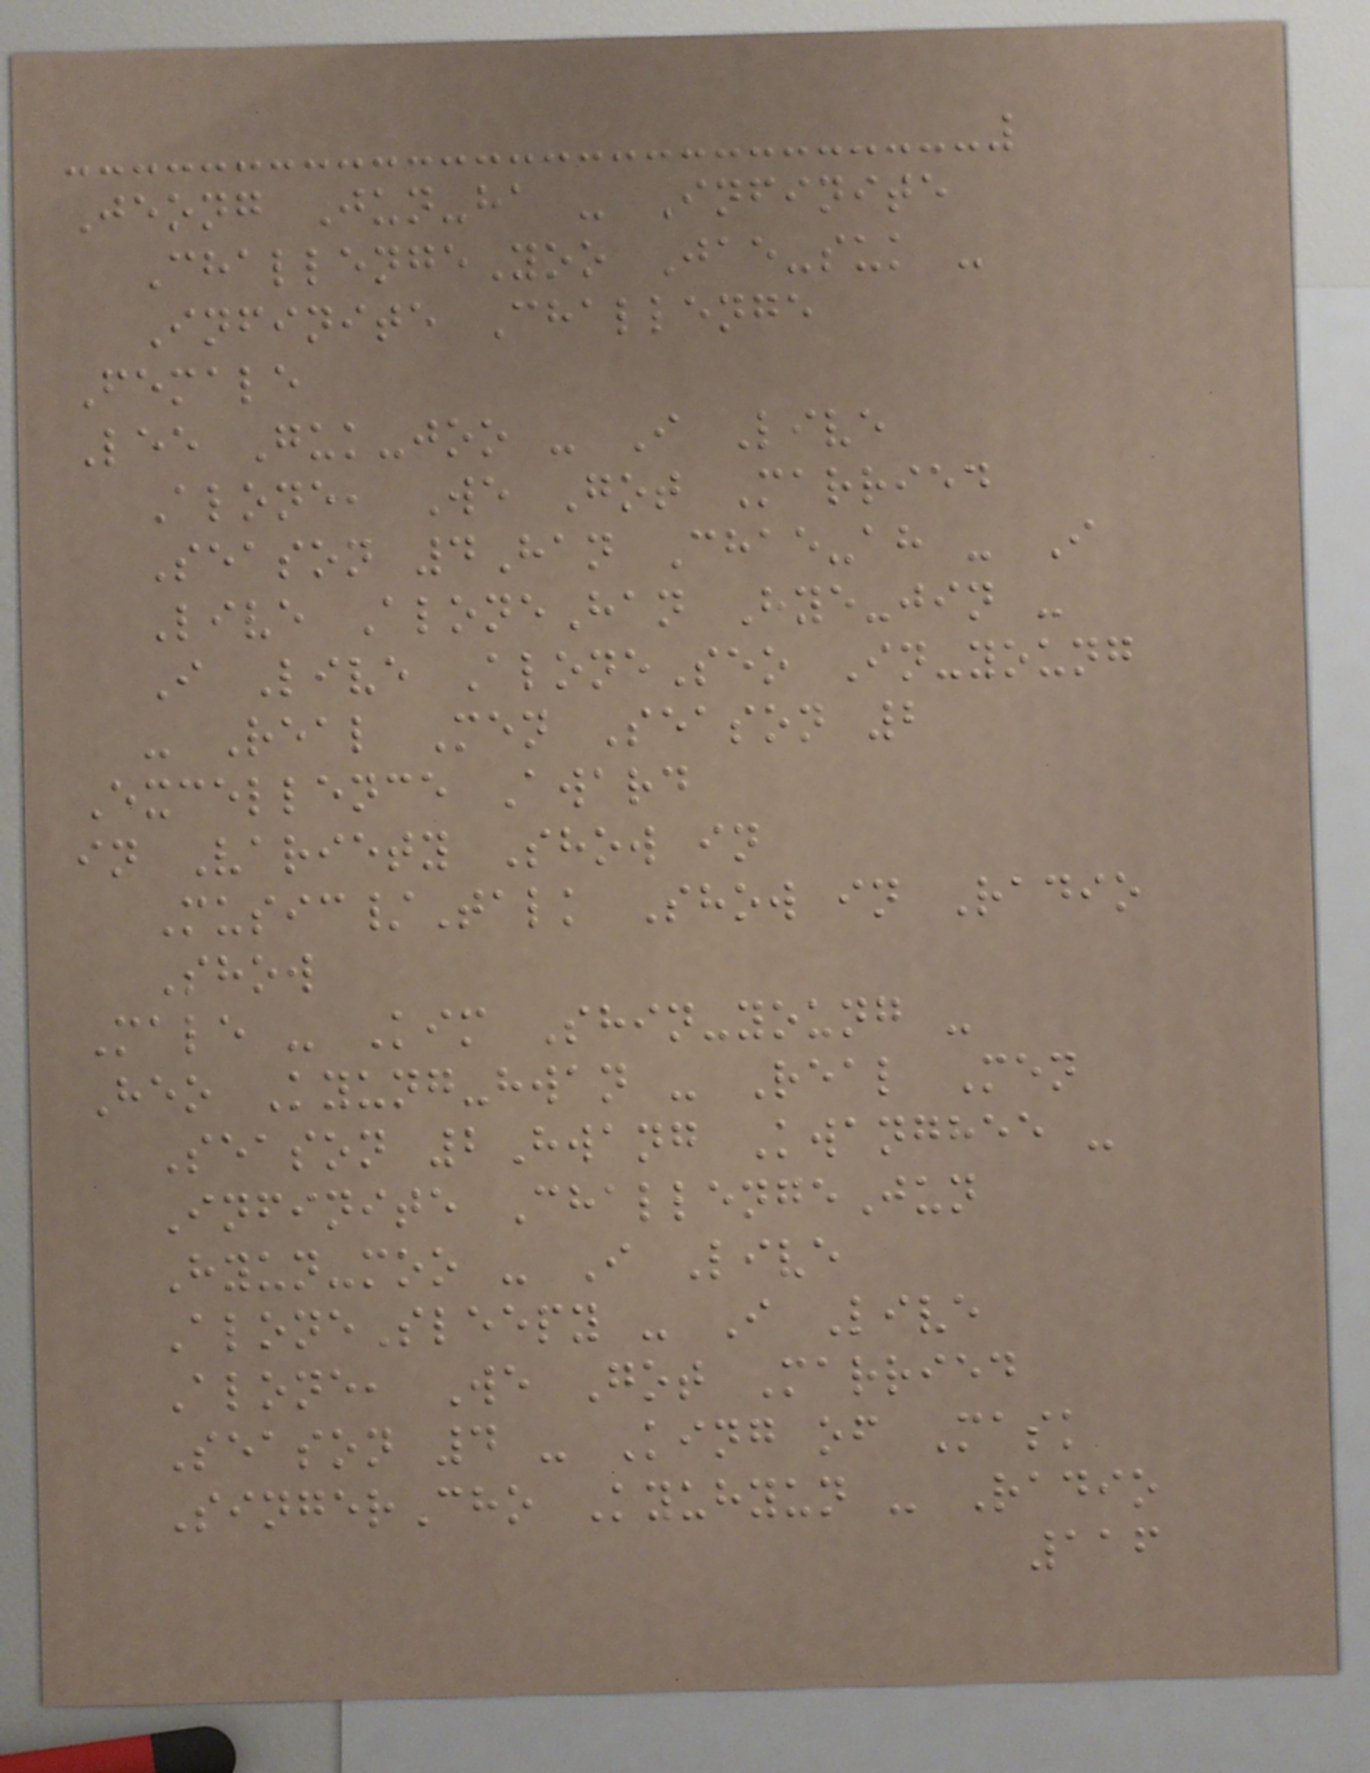Jeong Jun-ha - Infinite
ChallengeYoo Jae-suk -
Infinite Challenge
Female
Lee Guk-joo - I Live
Alone, We Got Married
Season 4Han Chae-ah - I
Live AloneHan Hye-jin -
I Live AloneSeo In-young
- Real Men Season 2
Excellence Award
in Variety Show in
Music/Talk Show in Radio
Show
Male - Kim Shin-young -
Heo Kyung-hwan - Real Men
Season 2Hwang Kwanghee -
Infinite ChallengeJun
Hyun-moo - I Live
AloneSleepy - I Live
Alone, We Got Married
Season 4 - King of Mask
SingerCho Kyuhyun - Radio
116
